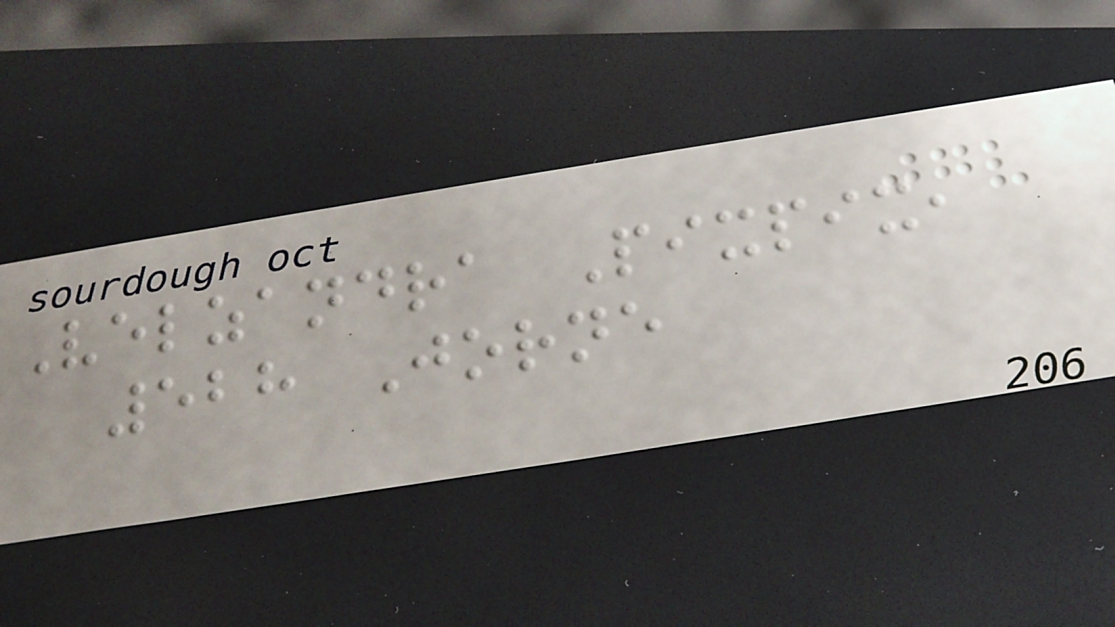Velzandra Pixpix,
528 Jorne
